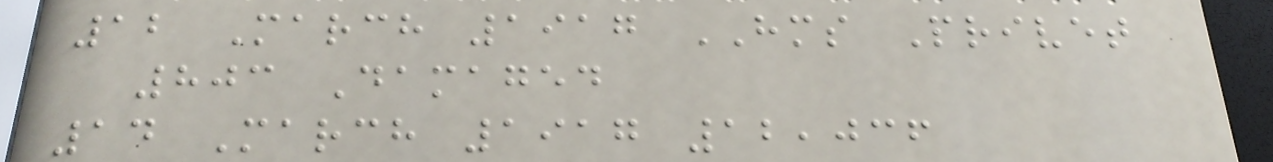12 March 1917 HMS Privet
803 Damaged
14 March 1917 12,036
